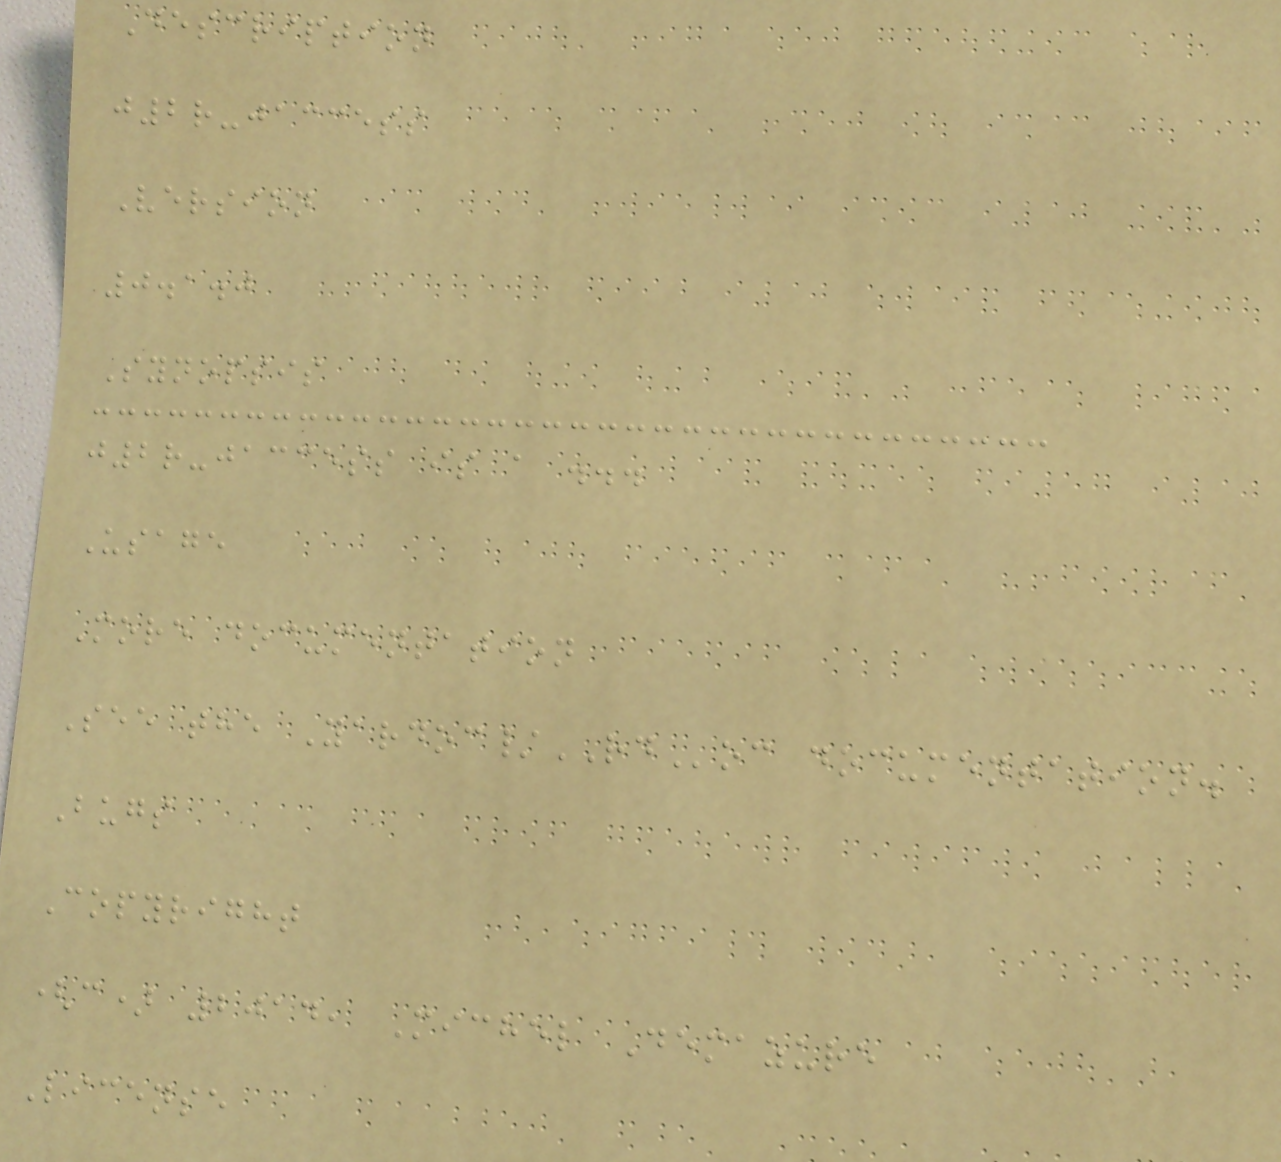Description
j2r-jaccess
Version
0.1.0
Synopsis
j2r-jaccess is a ...
Usage
More documentation
See the Yardoc/RDoc documentation.
Bugs
Copyright
(c) 2014, Michel Demazure
License
